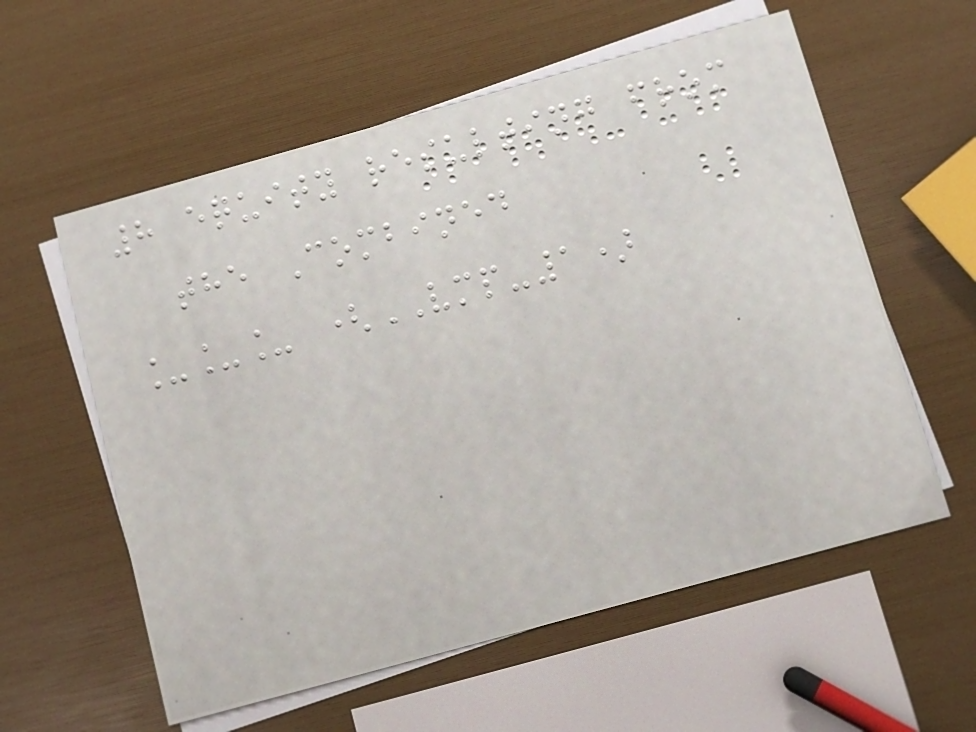8 equity resulting from
the Combined
___ (VMP-1)
